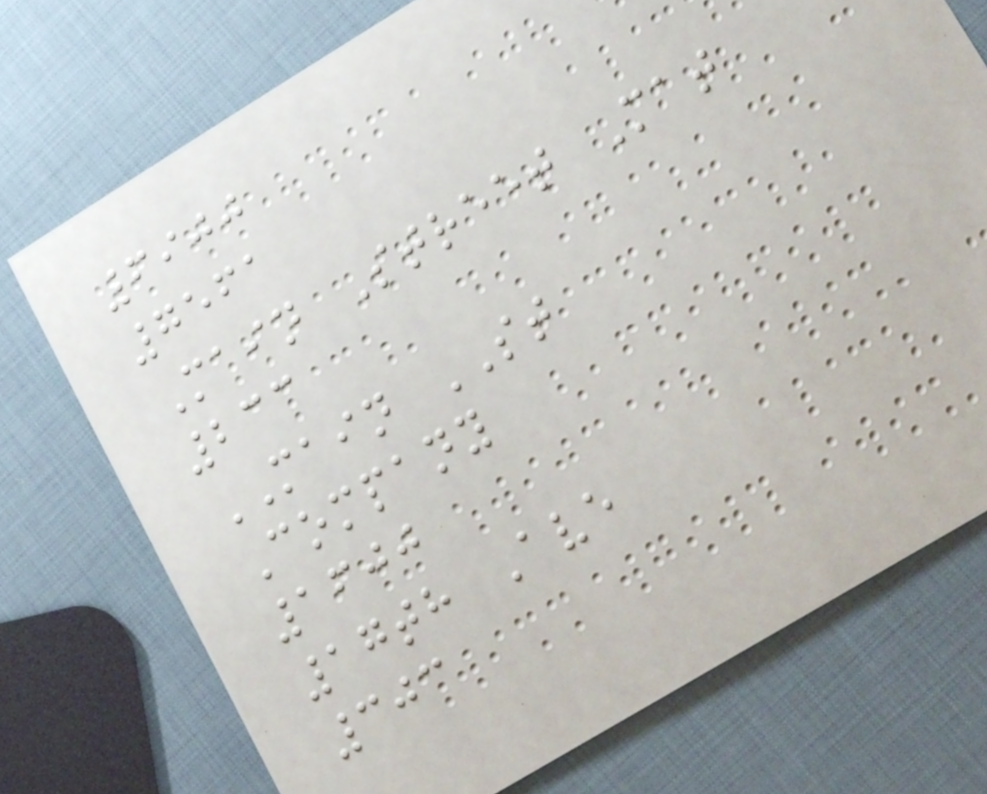6900
7561
Main Street Mat
233
MAIN ST
Company
1600
17th Ave
303
